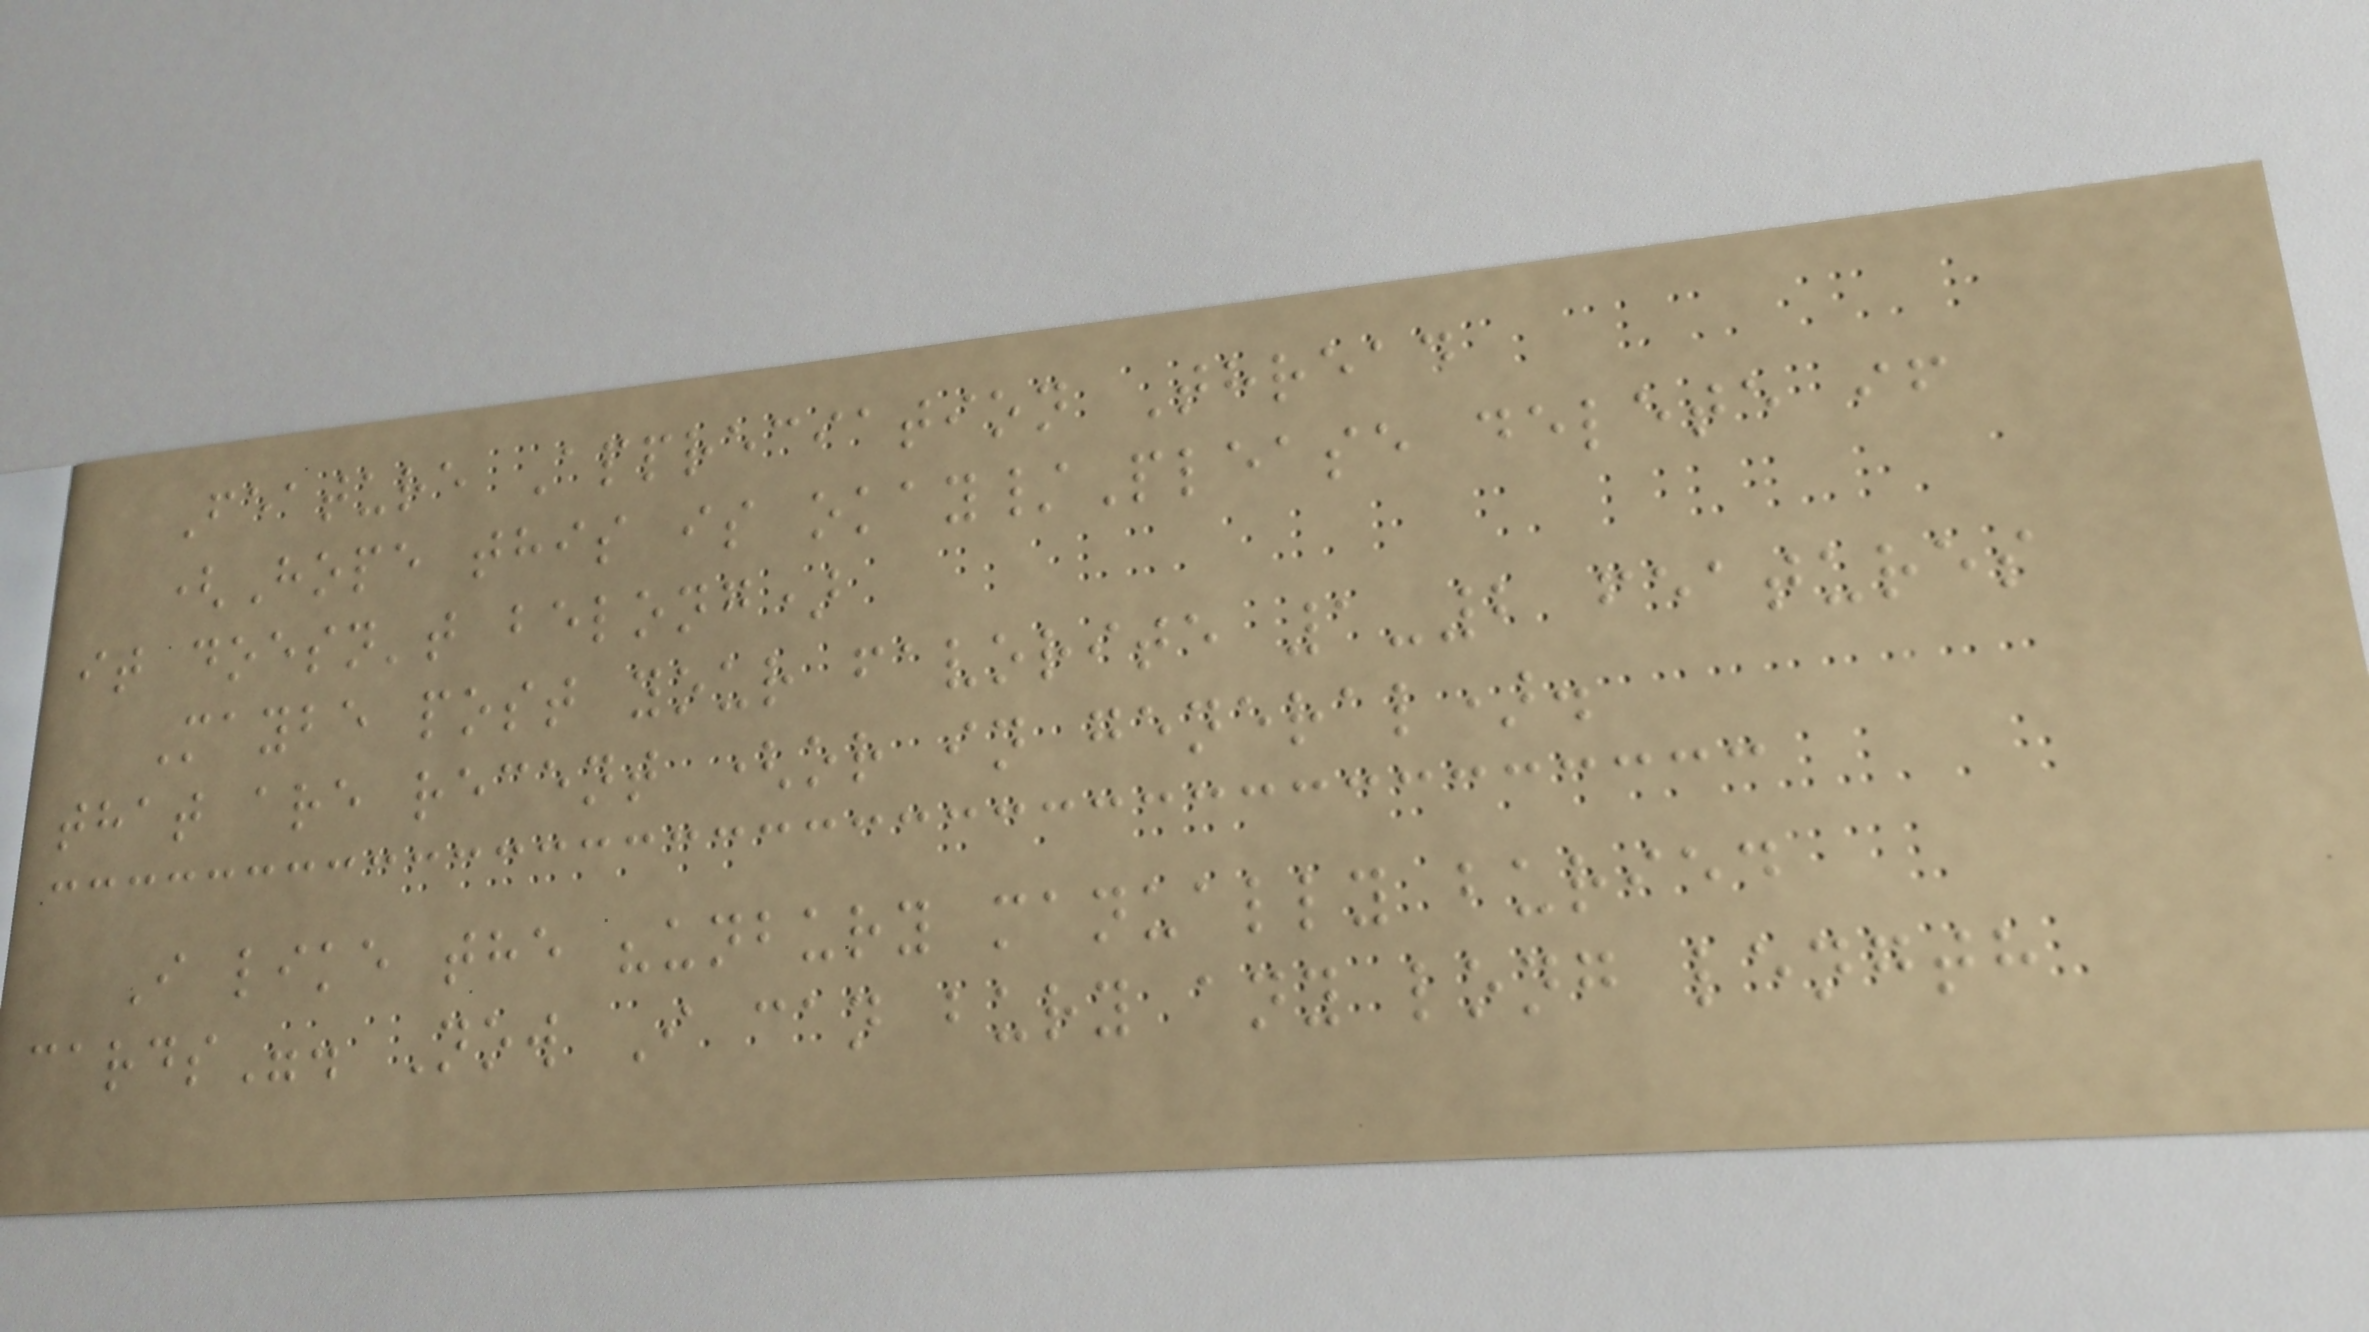Feature Appreciation Thread
(Hope this is okay/Please delete if
it doesn't belong)
Maybe post your favorite 1-2 features
that are recent (or in general).
I like the "unbury manually buried
cards". Now I can bury any long length
